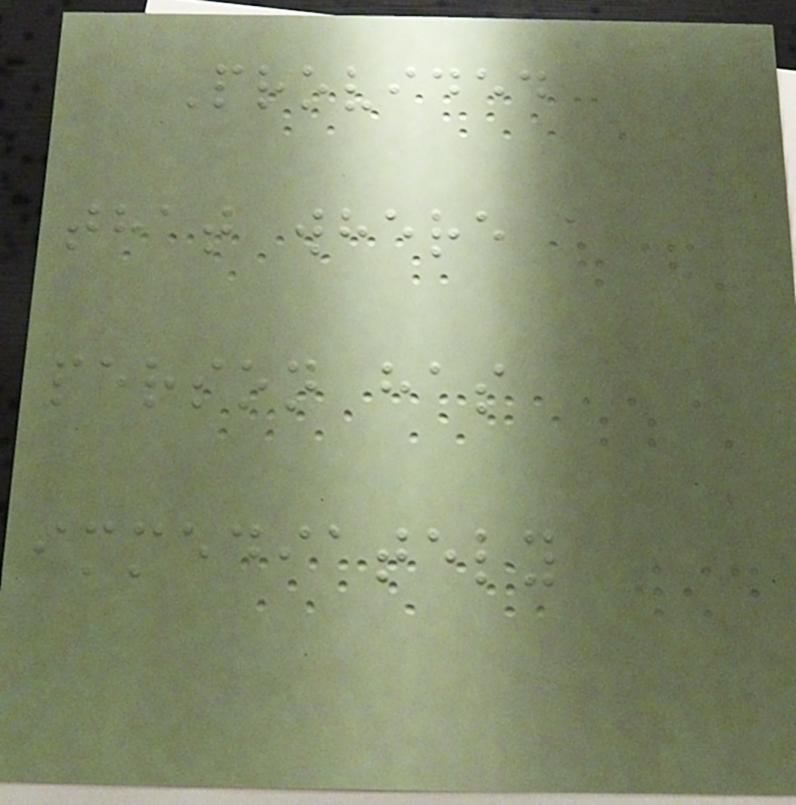Provided
that where a
person has
immediately
